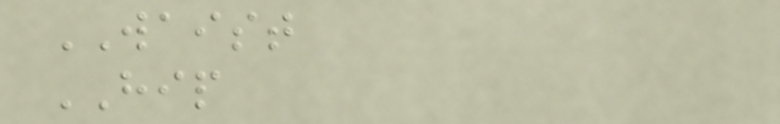WAIST
HIP
